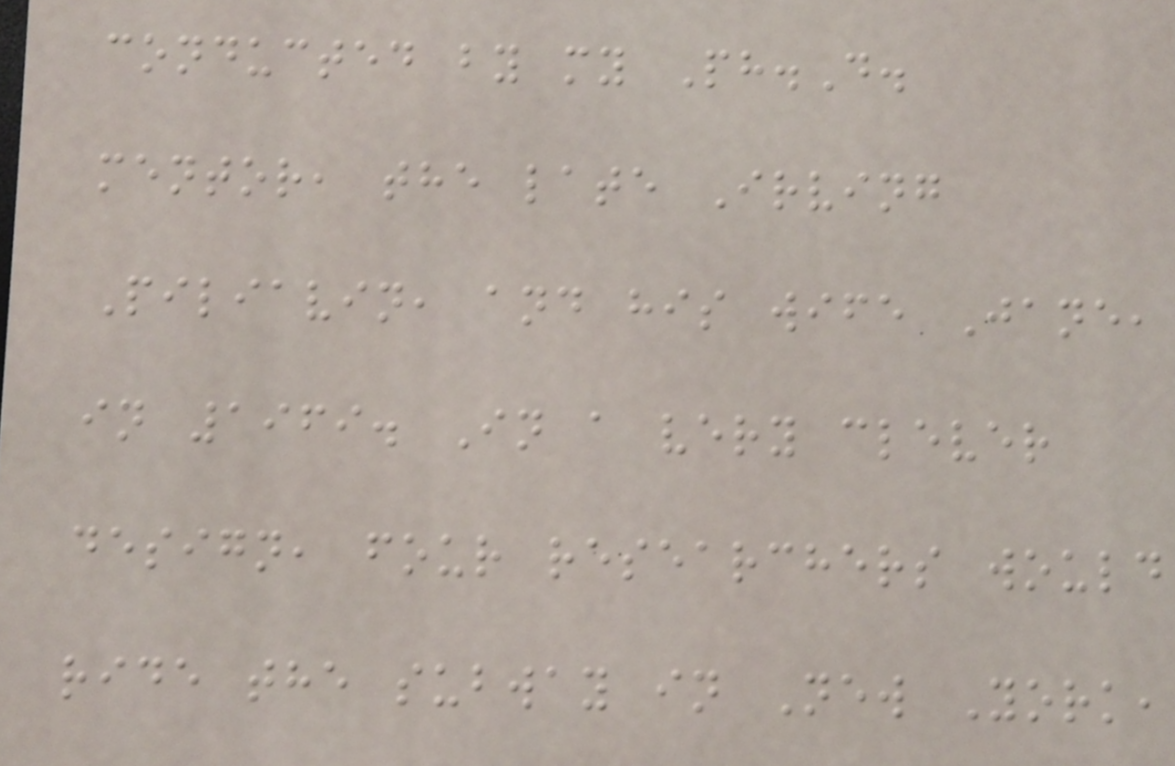conducted by my Ph.D.
mentor, the late Irving
Piliavin, and his wife Jane,
in 1969. In a very clever
design, four researchers would
ride the subway in New York,
